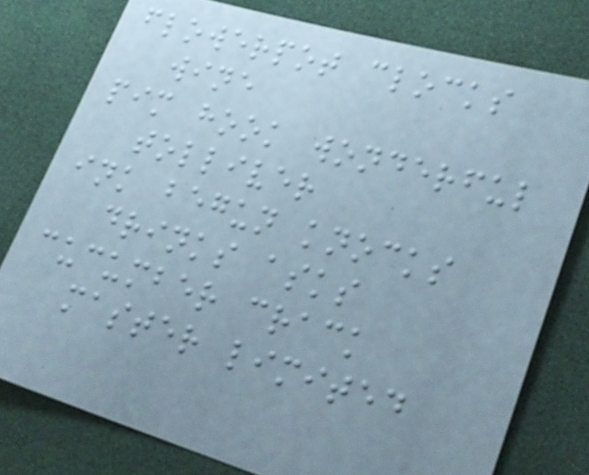flowerpot clocks
wine
pim hook wonderful
tolliver
ink begun knocks
drinks asks
cucumber crack
master limited
